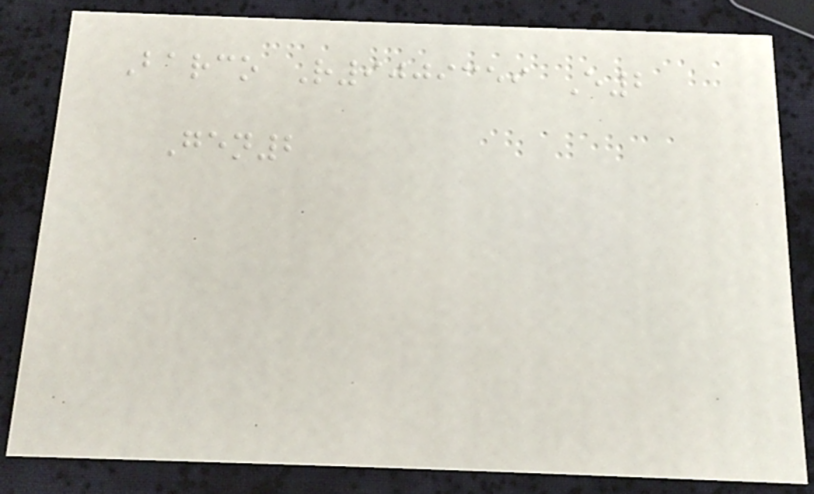Barco R9009359 E2
Gen2
